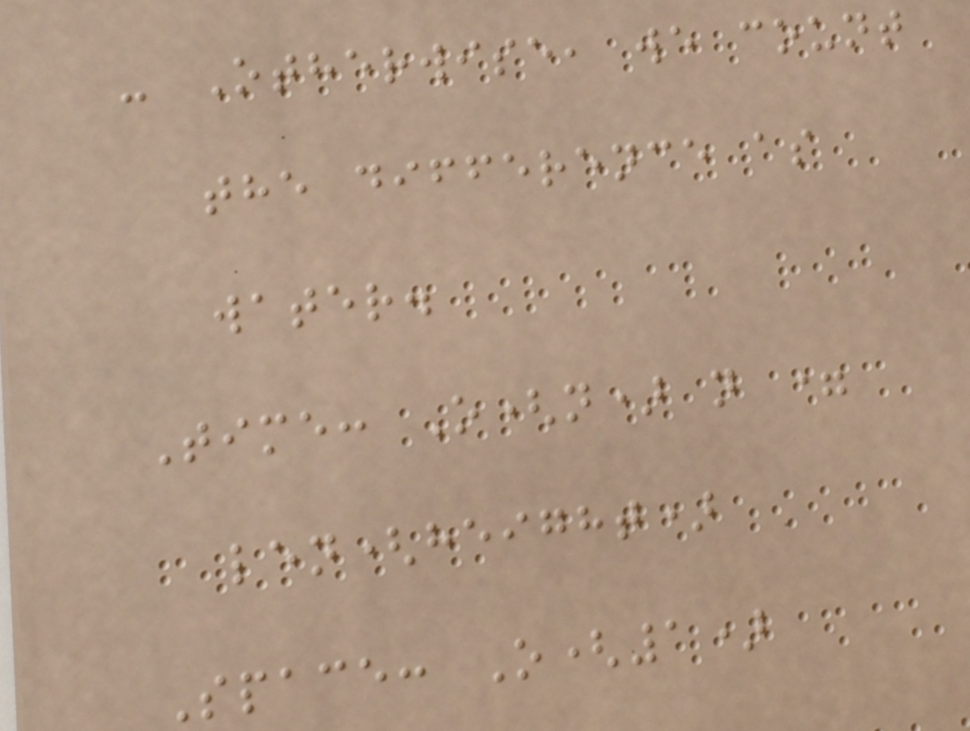- Otherwise, we count
the difference as
water.
Time: O(n) n =
len(height)
Space: O(1)
